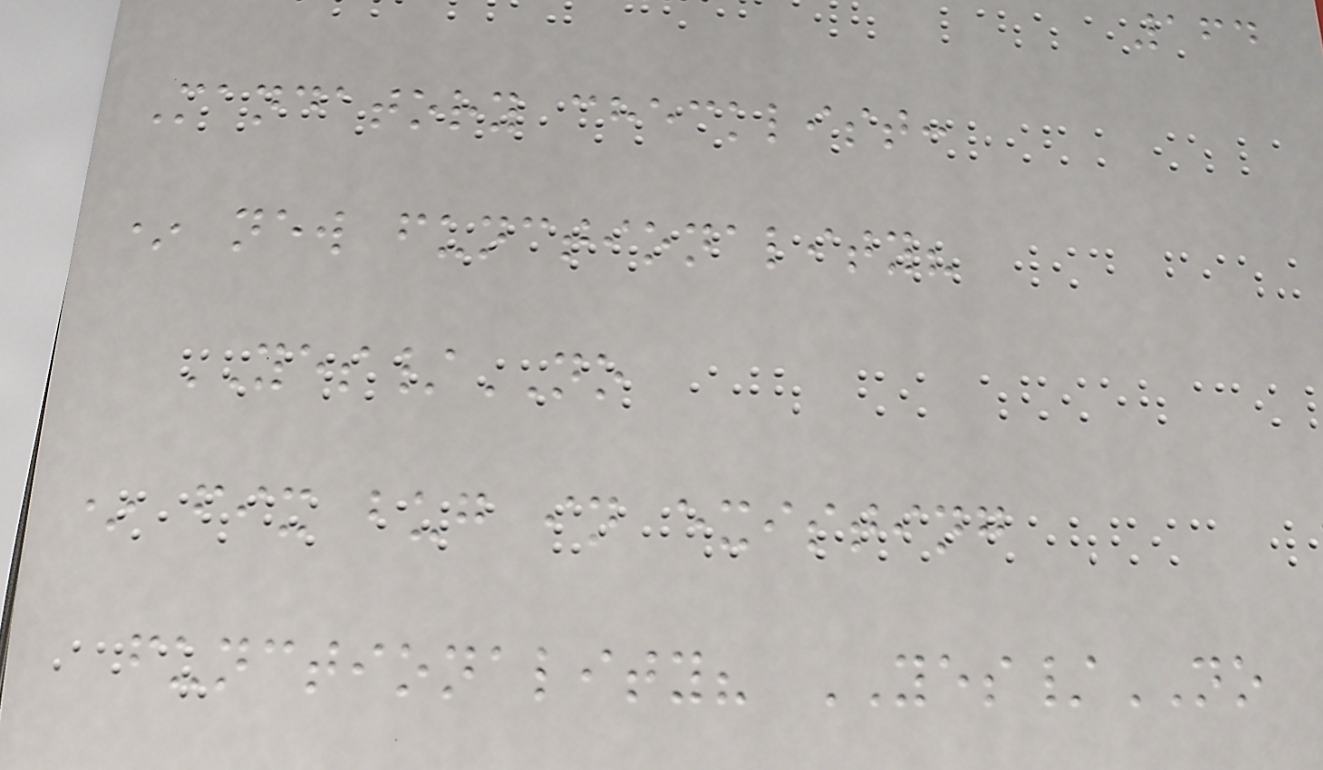164
Mandatory checklist:
* new functionality?
YES/NO
* fix bug in existing
functionality? YES/NO
